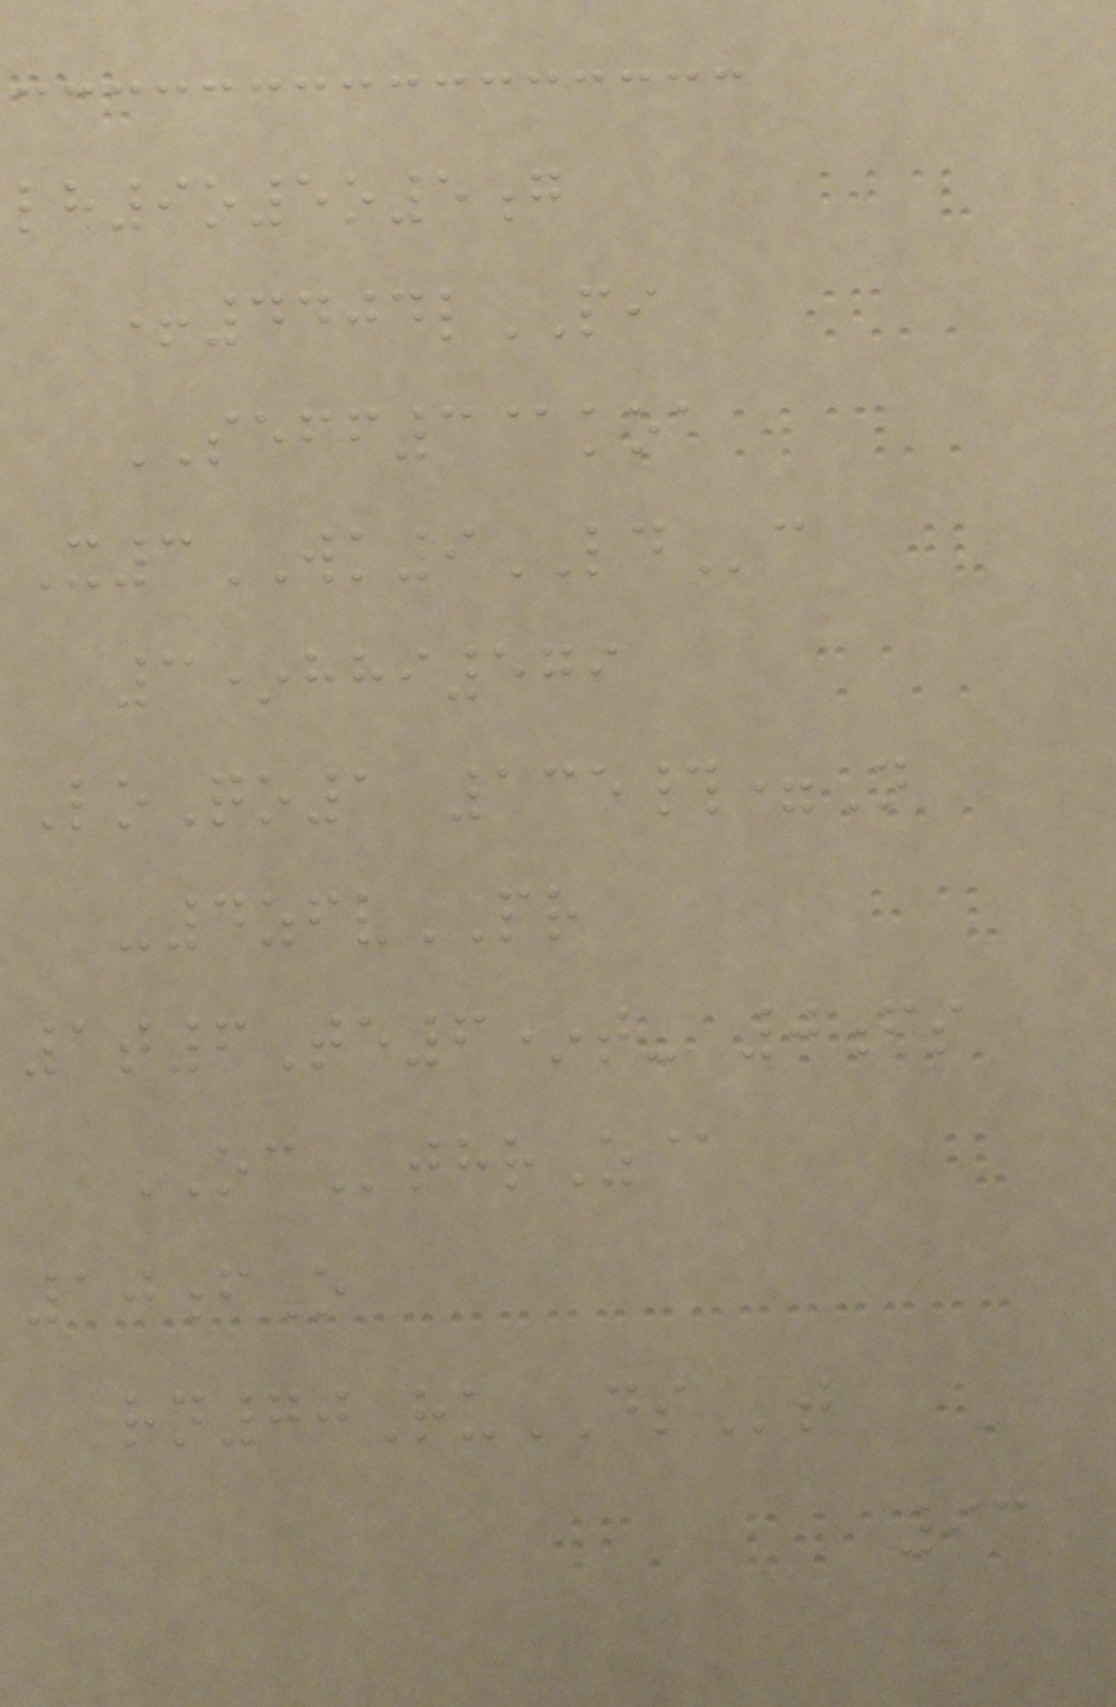lh9o5o5g
+4404lPI
SEFF3@koa
X3WK9LDc
3*hhi579
LoQo1 135#=N
-4zfvPR
1t6Te6*t- 0fs
OCthrZ@
10fO
rn70RuDSt
93
